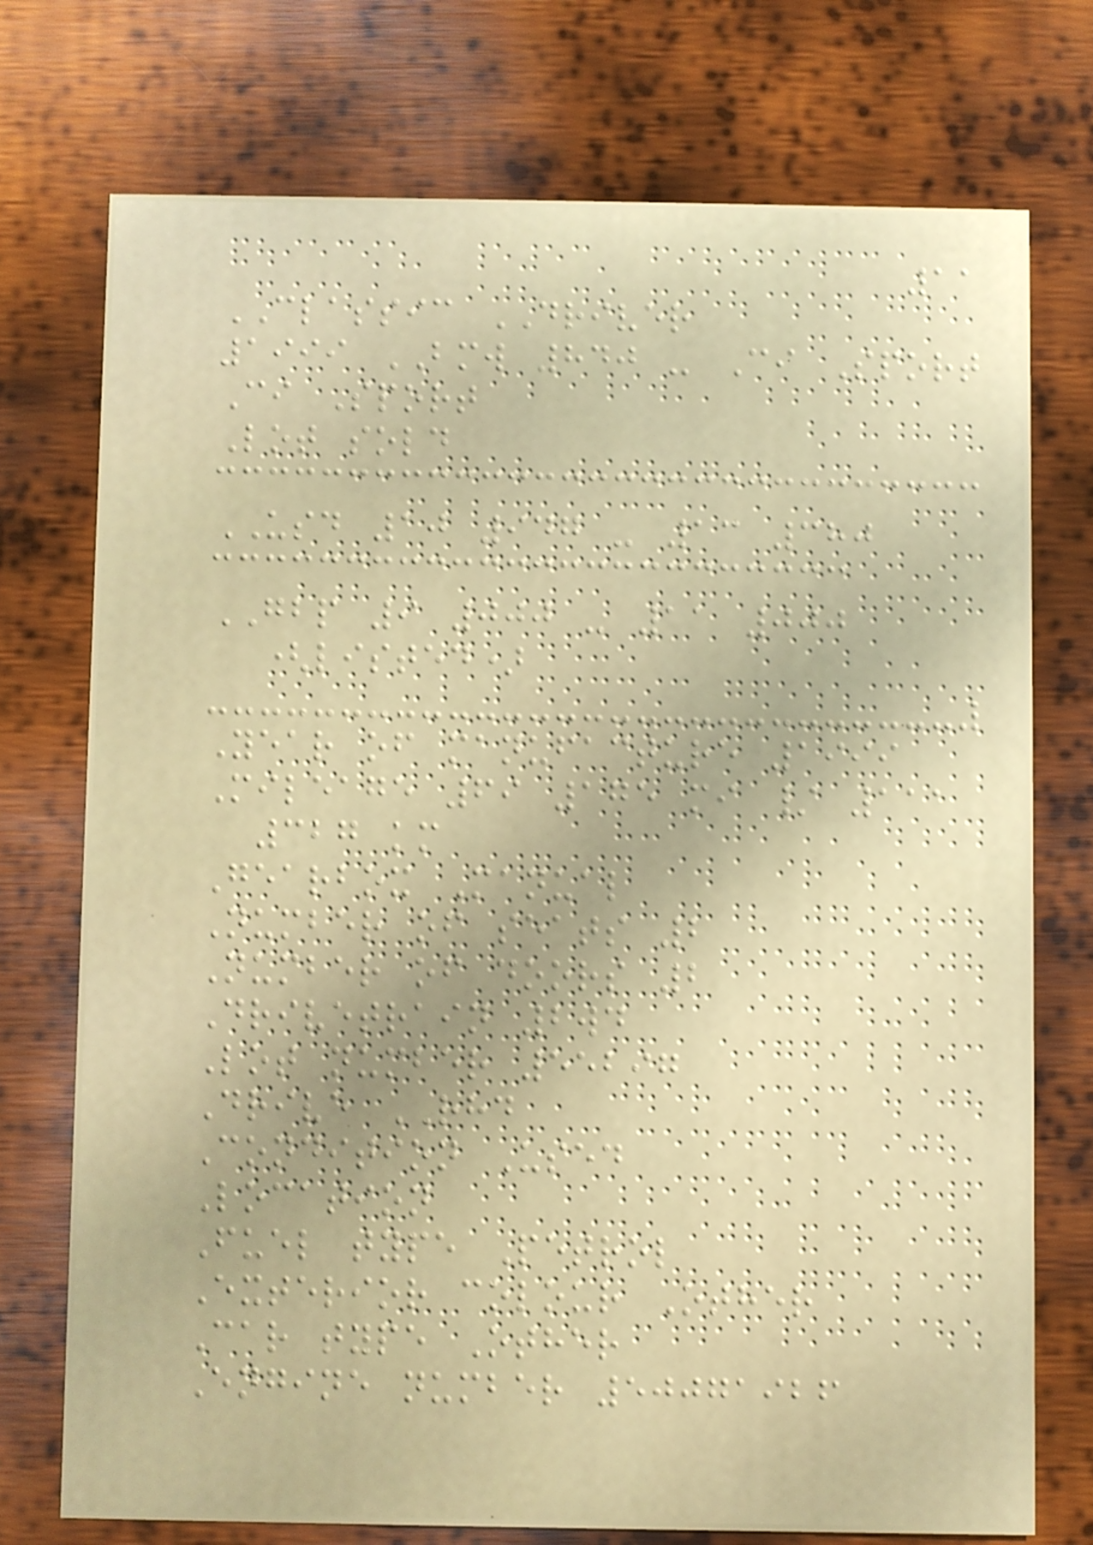11
CLASSIC DRIVER
1999 BMW 840 - Ci Sport
Ci Sport
Lot sold
USD 10 947 - 13 380
GBP 9 000 - 11 000
(listed)
Year of manufacture 1999
Mileage 69 175 mi / 111
327 km
Gearbox Manual
Number of seats 2
Number of doors 2
Drivetrain 2wd
Lot number 55297
Drive RHD
Condition Used
Location
Fuel type Petrol
Exterior colour Other
Car type Other
Engine number 50071926
